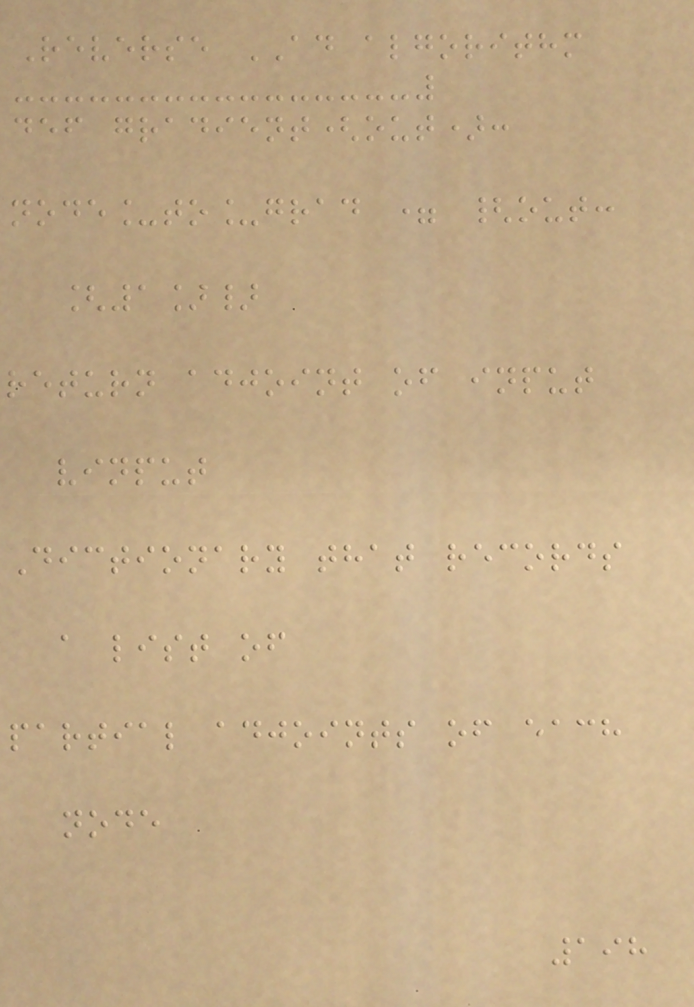Reverse AD algorithm
def gradient(out):
node_to_grad = {out:
[1]}
return adjoint of input
vinput
Dictionary that records
a list of
partial adjoints of each
node
198
